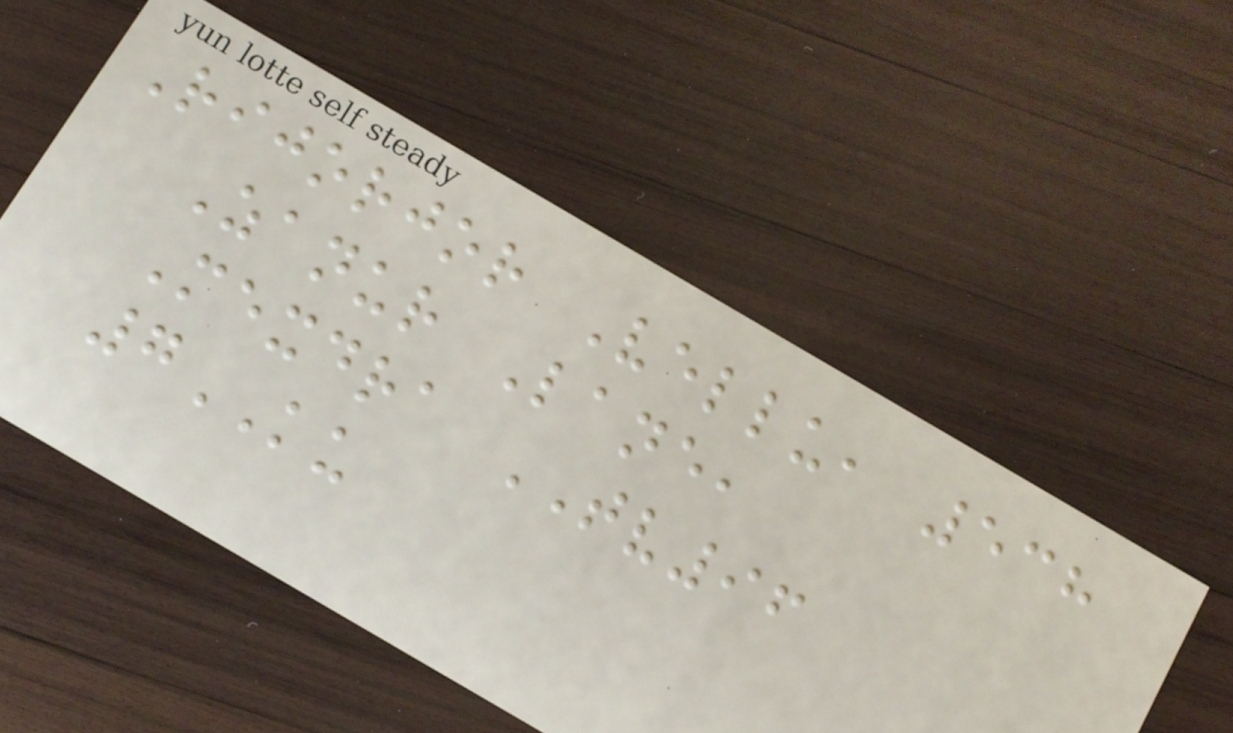Rijorjor Vellu, 538
Zanur Lane,
Mexdra TV96
7KU
